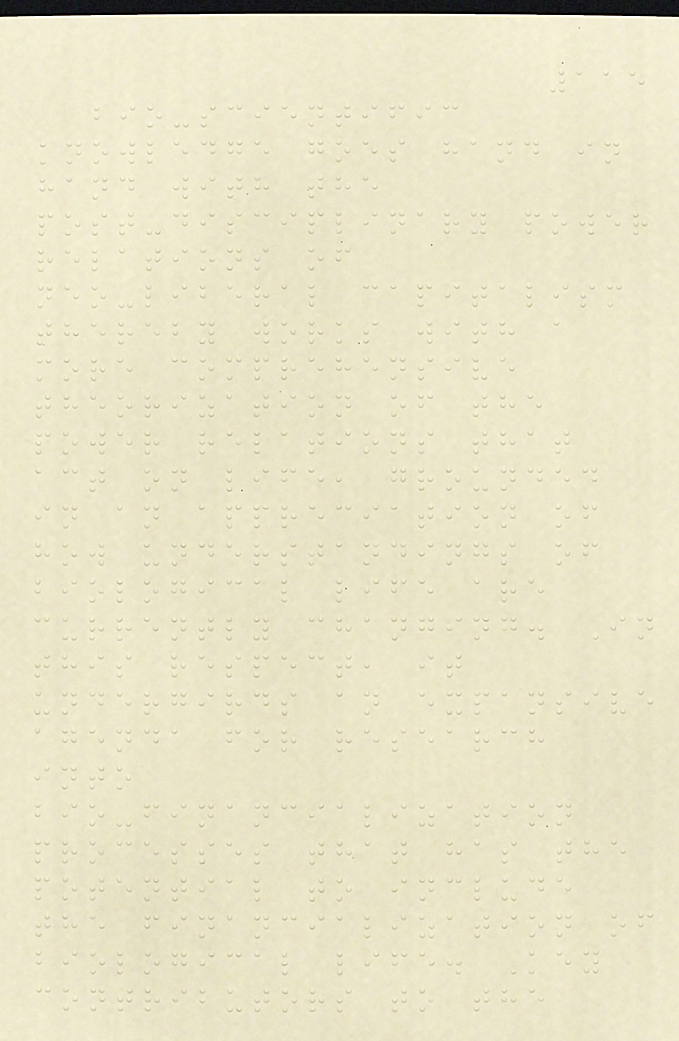115
bio-scientific
knowledge goes hand in
hand with the
post-disciplinary power
relations of
neo-liberal capitalism
thereby works with a
more comprehensive
theorization of the
power relations that
act on life, grounded
in an appreciation of
how understandings of
biological life are
currently changing. In
this respect, it
undergirds an expansive
agenda for research
into
bio-financialization
processes that has the
potential to include
the financialization of
biological life. Key
contributors to the
